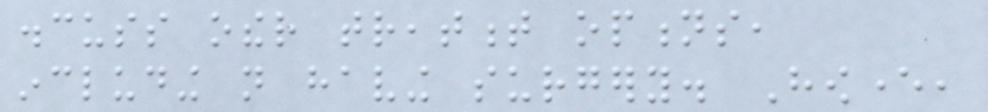discuss other treatment options,
including not having surgery. However,
